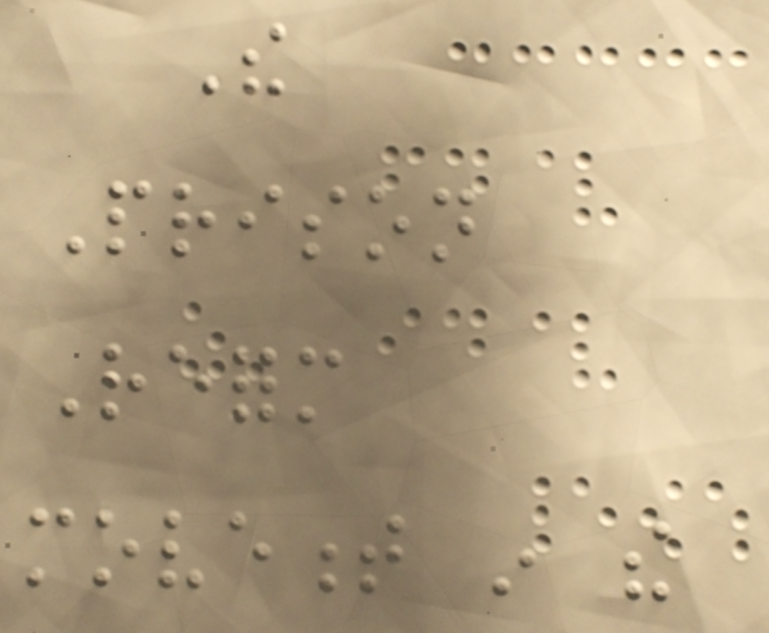The
Prison
Reform
movement in the
